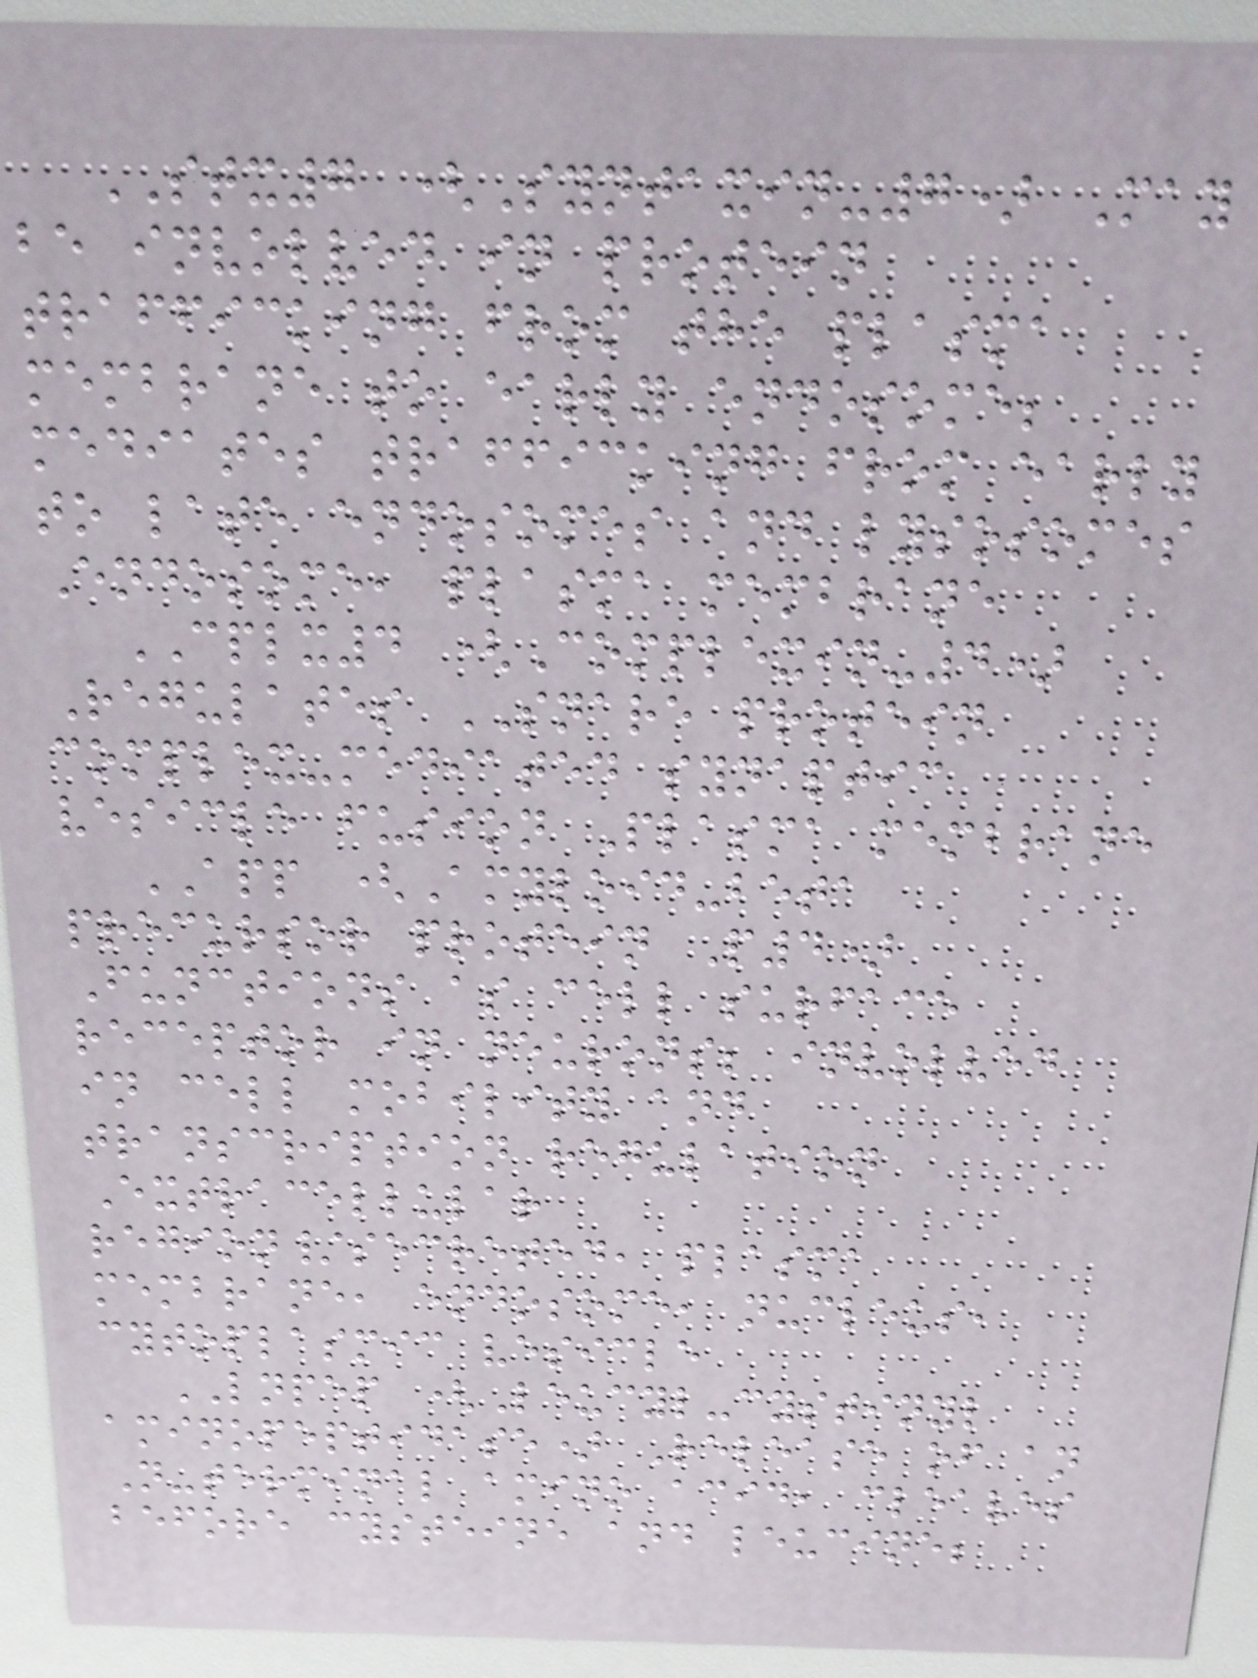STX7 (Syntaxin-7) May
be involved in protein
trafficking from the plasma
membrane to early endosome;
mediates trafficking from early
to late endosomes and lysosomes
Endosome, plasma membrane
CPLX4 (Complexin-4)
Regulates SNARE protein
complex-mediated synaptic
vesicle fusion Plasma membrane
APP (Amyloid-beta
precursor protein P4)
Functions as cell surface
receptor in neurons; involved
in cell mobility and
transcription regulation
Extracellular
region/secreted, plasma
membrane, endosome, nucleus,
cytoplasmic vesicle
LNPEP (Leucyl-cystinyl
aminopeptidase) Release of an
N-terminal amino acid, cleaves
before cysteine and leucine;
